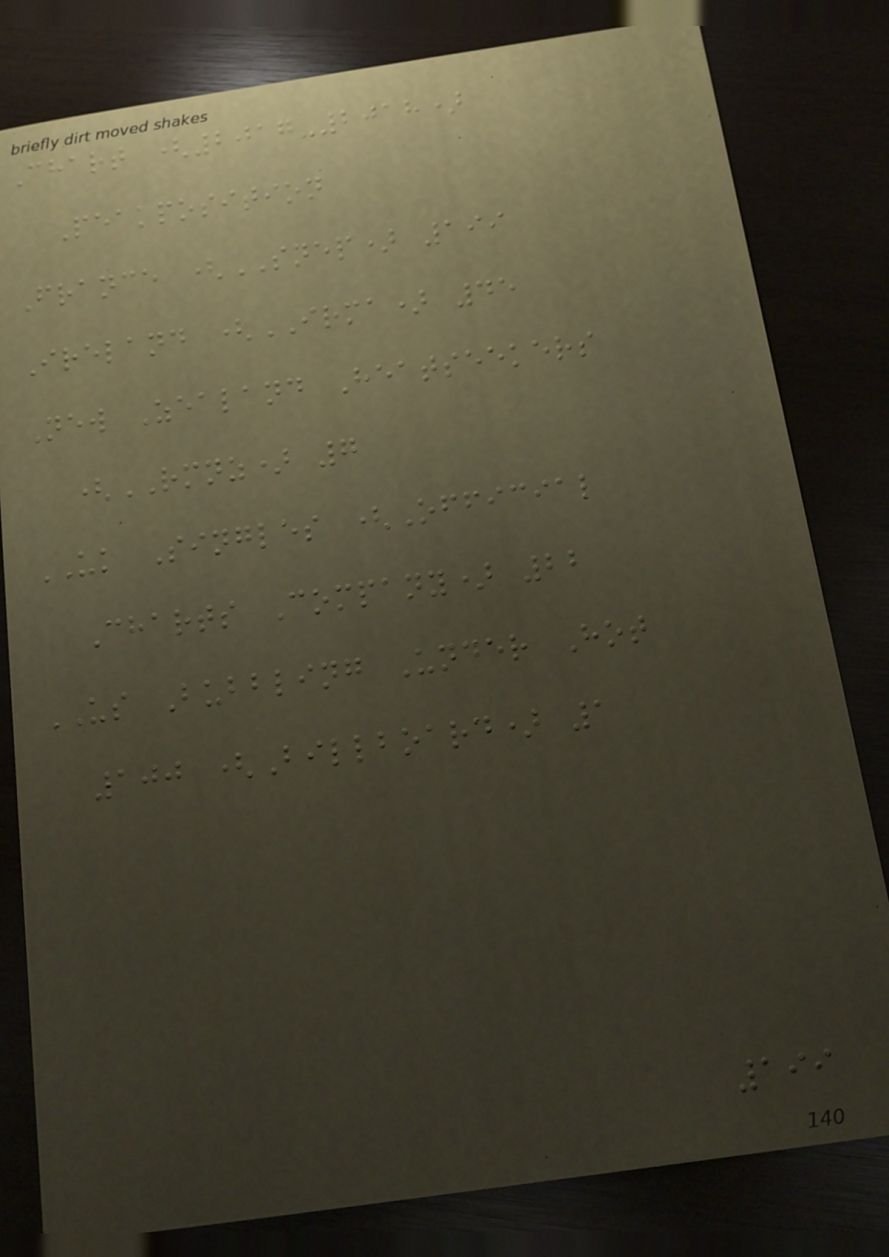Chart (2017-2018)
Peakposition
France (SNEP) 199
Ireland (IRMA) 45
New Zealand Heatseekers
(RMNZ) 7
UK Singles (Official
Charts Company) 22
US Bubbling Under Hot
100 (Billboard) 1
199
